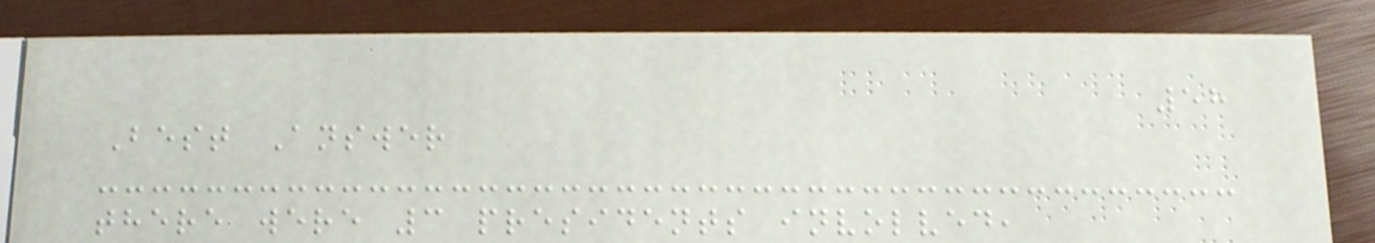58
Best Answer
there were 3 presidents involved,
